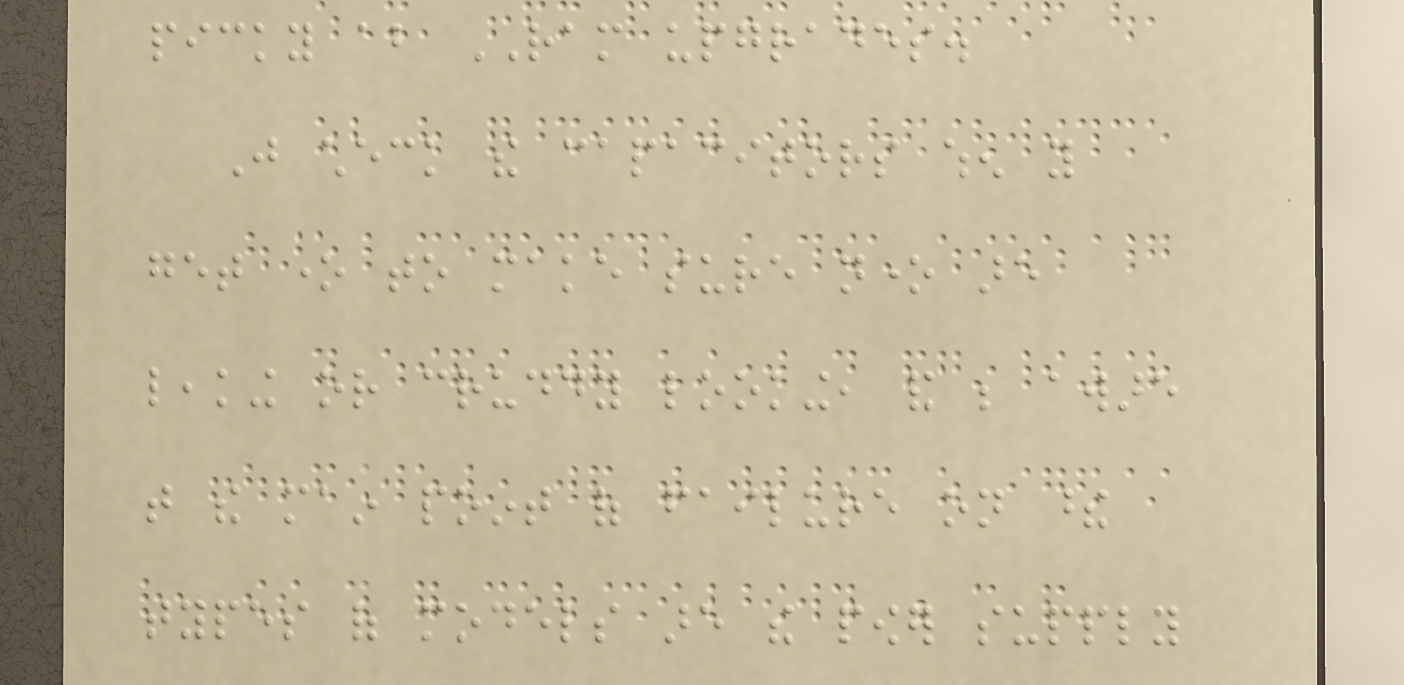picky about RAM upgrades.
Just check the capacitors when you
get one to make sure none are
leaking or cruddy looking, and be aware
that the main point of failure on these
types of models are the power supply
